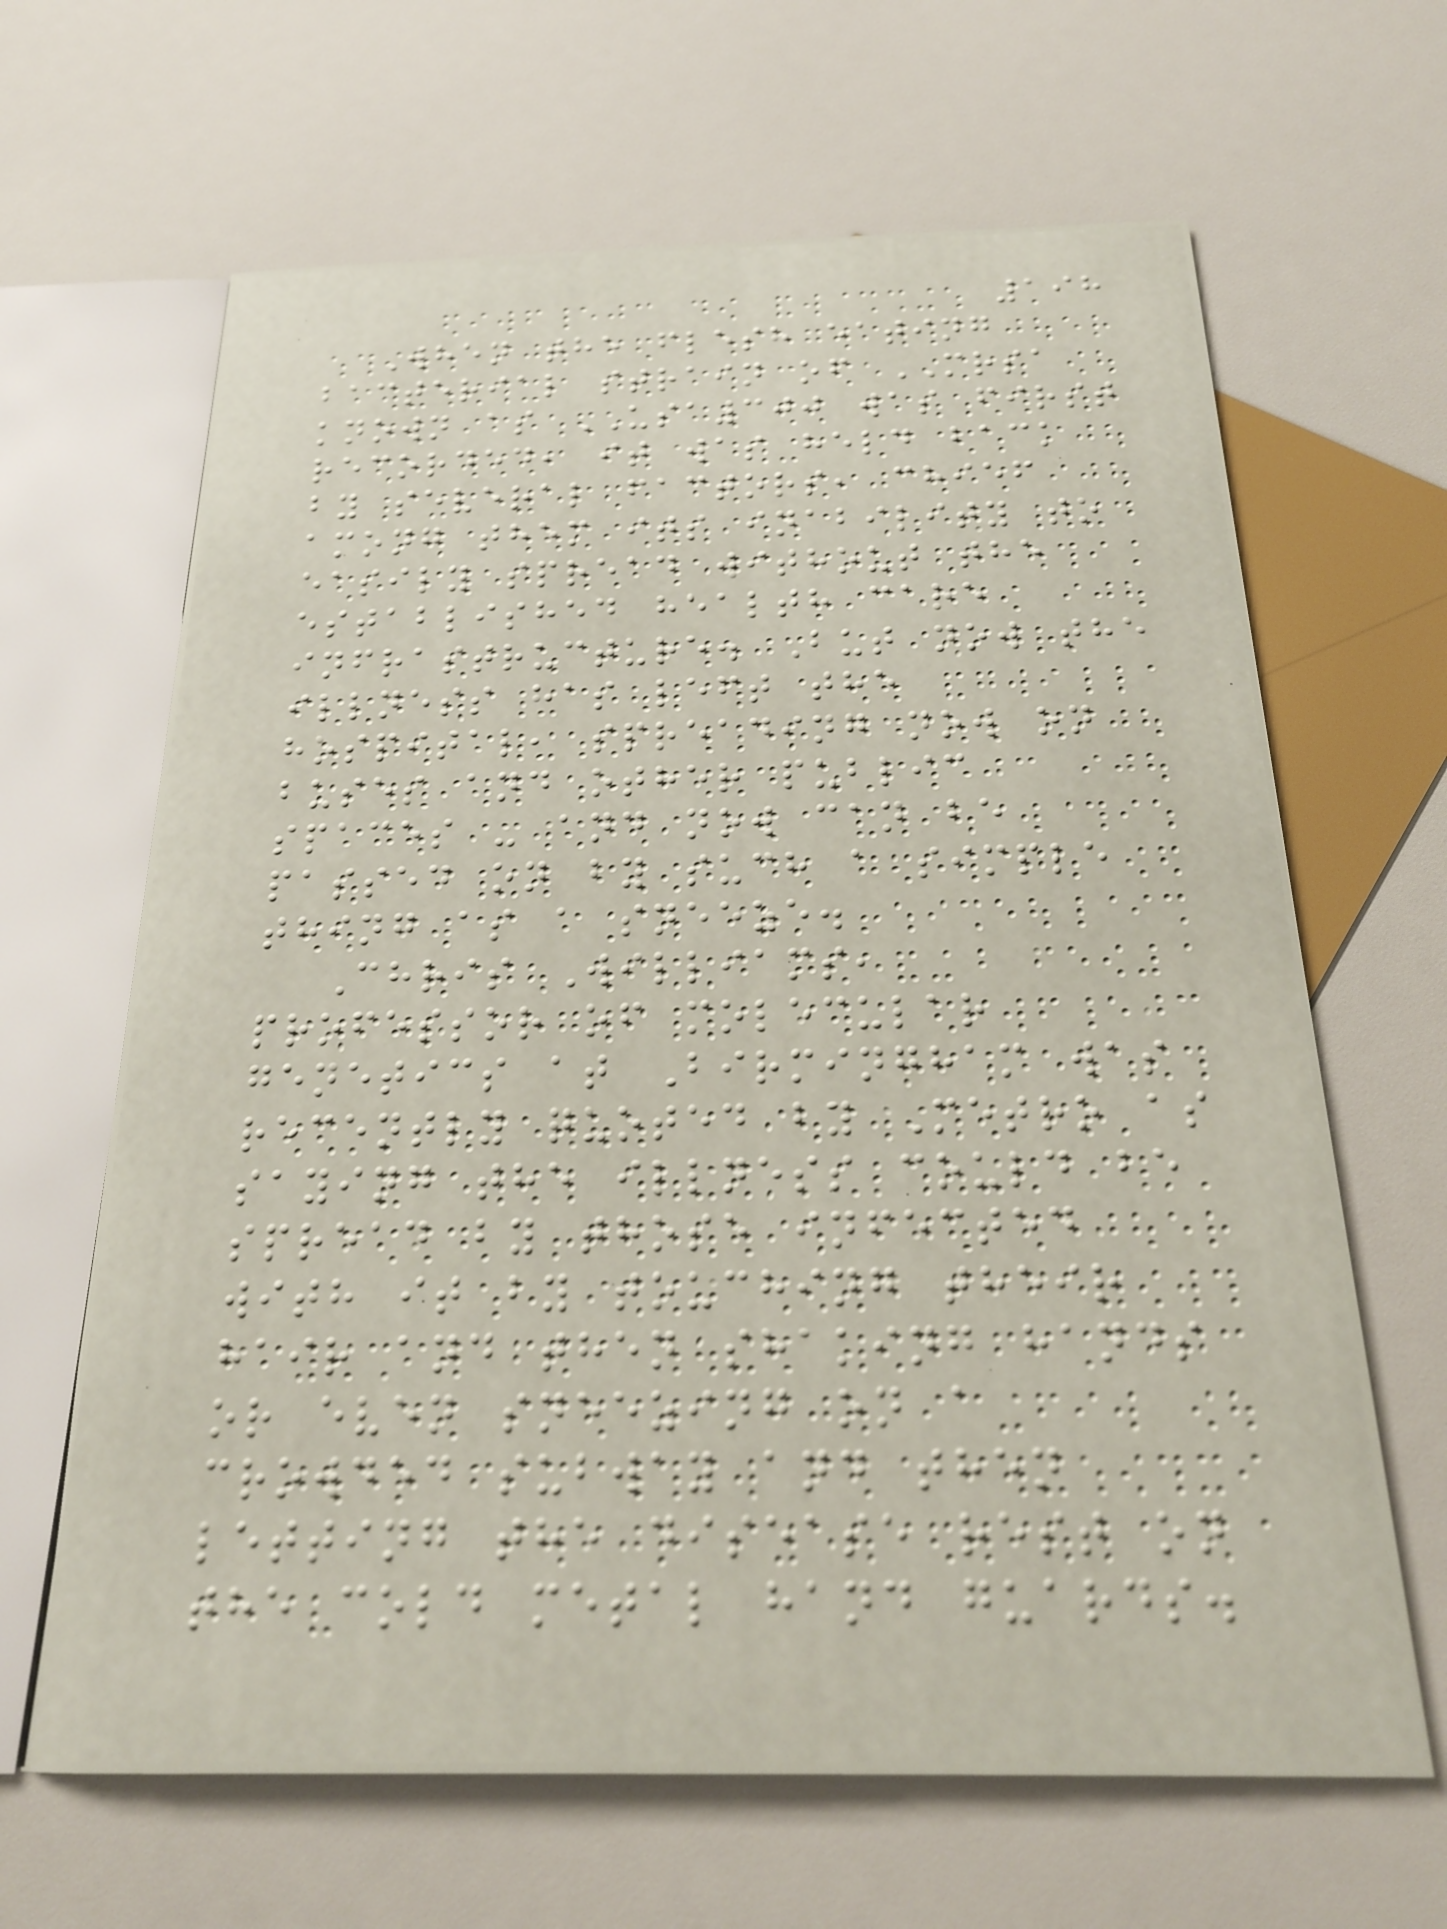198
When the flesh eating
bacterial strain of MRSA
known as USA300 was first
recorded, it was held back
by several factors, chief
among them its inability to
easily spread without the
established health care
infrastructure. But now the
illness has left the
hospital, spreading now on
buses and other public
spaces - and now can be
passed on by such a simple
thing as a sneeze.
Chris Williams,
professor of molecular
genetics at Birmingham was
recently quoted by Metro as
saying the illness could be
spread by those infected
with it by touching their
hair and then shaking hands
or even sneezing on a
crowded subway and then
letting the disease rest on
the cold metal hand guards.
